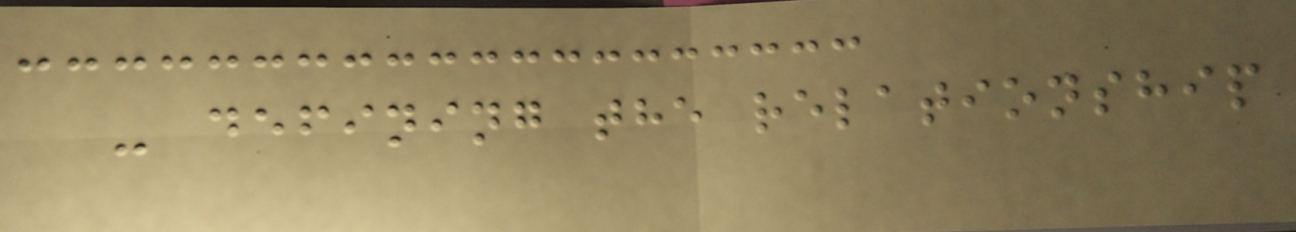- defining the relationship
